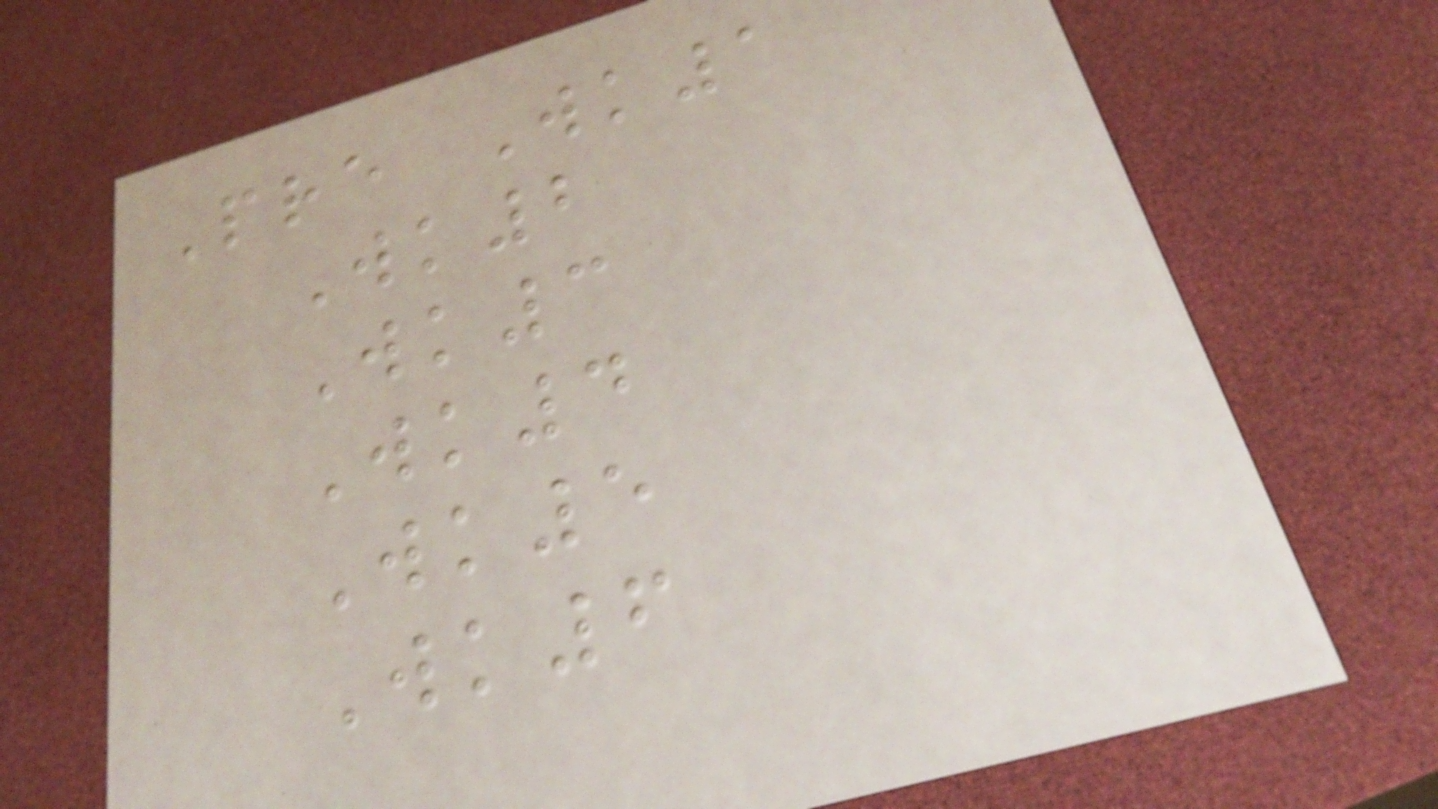Pre Wk1
Wk2
Wk3
Wk4
Wk5
Wk6
